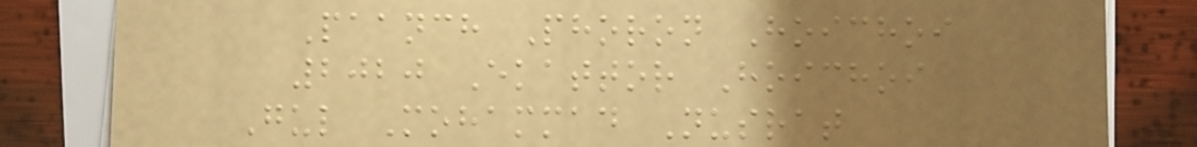Paanch Phoron Hoichoi
2020 Ekattor Hoichoi
Gul Mohammad Nusrat
